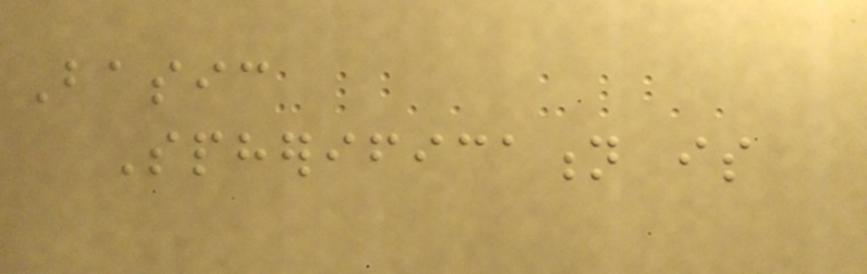Basic
Spherification is
